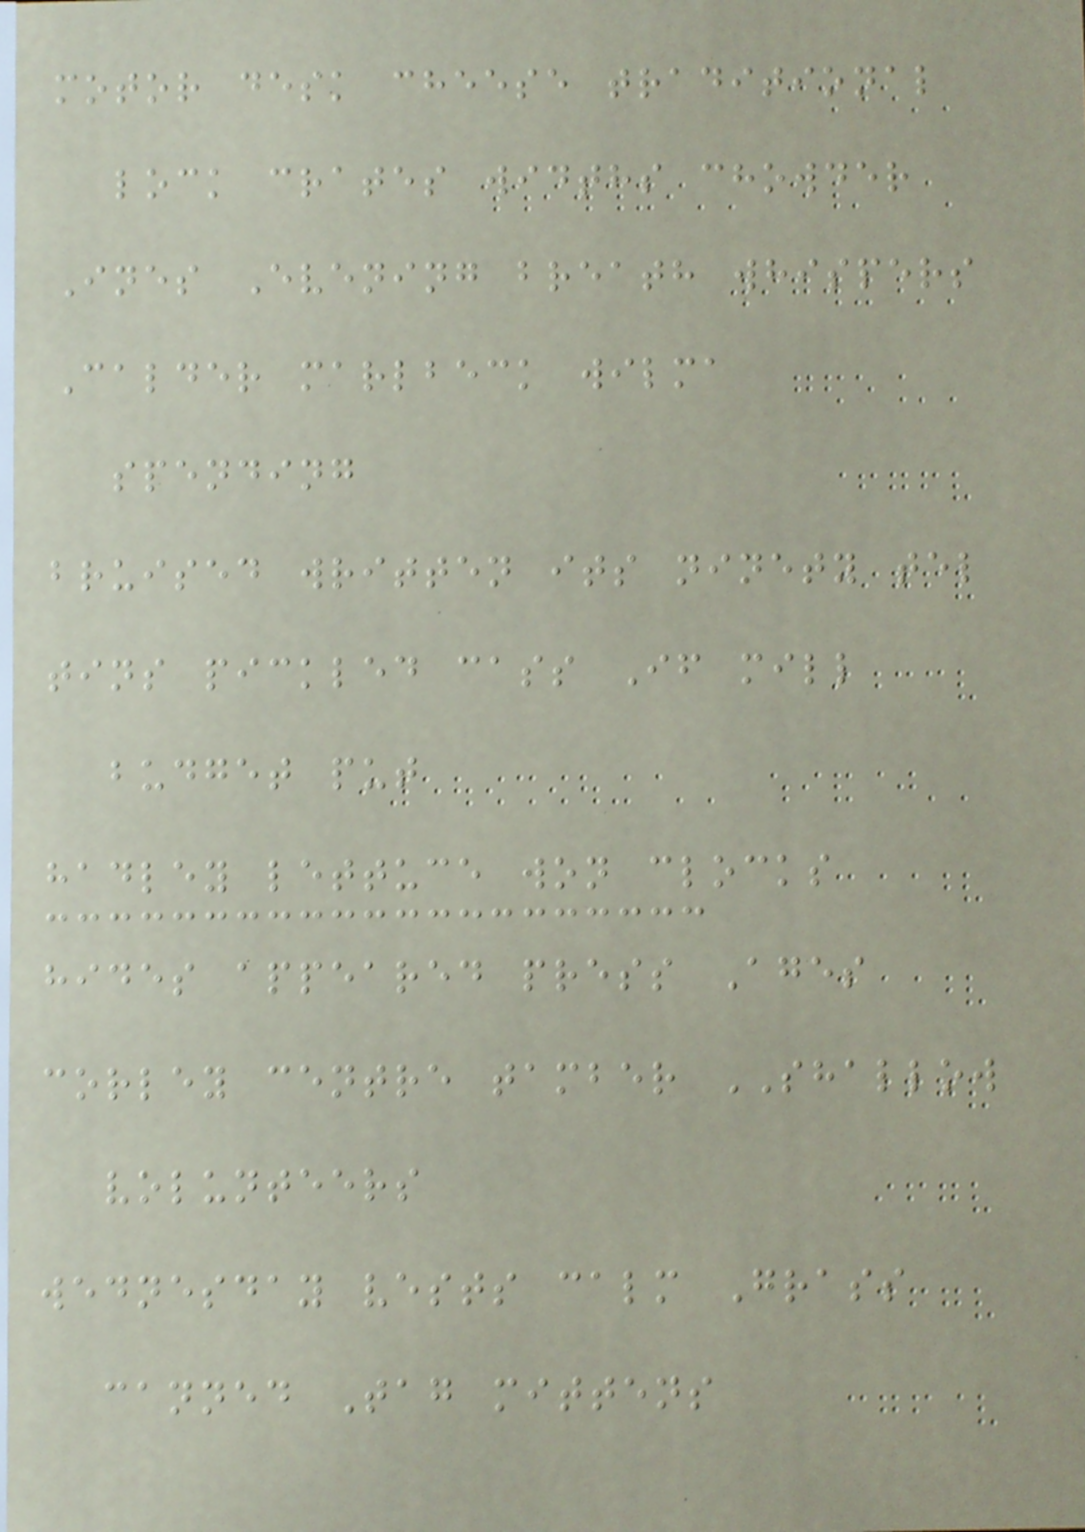motor desk cheese traditional
lock crates widths chowder
Ines Evening breath whispers
Calder marlbeck wilma
spending
bruised written its ninety tel
tins pickled cass If mill
budget put
hadley lettuce won clocks
hides appeared press Ages
corley centre tamber SHALLOW
volunteers
wednesday vests calm Grass
canned Tag mittens
